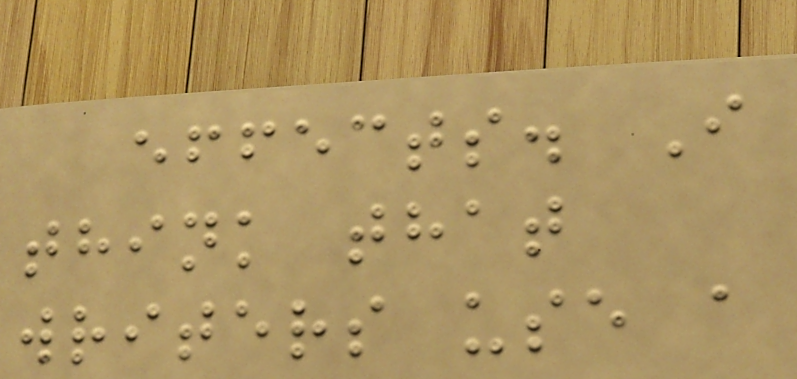effects. I
think that
writers use a
